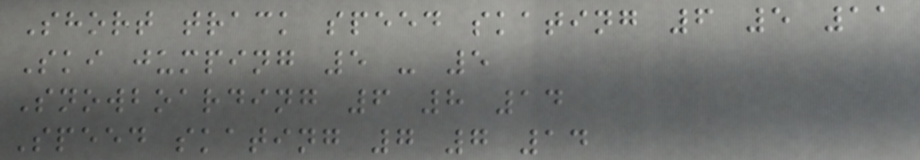Short track speed skating 6 5 11
Ski jumping 5 - 5
Snowboarding 6 8 14
Speed skating 7 7 14
